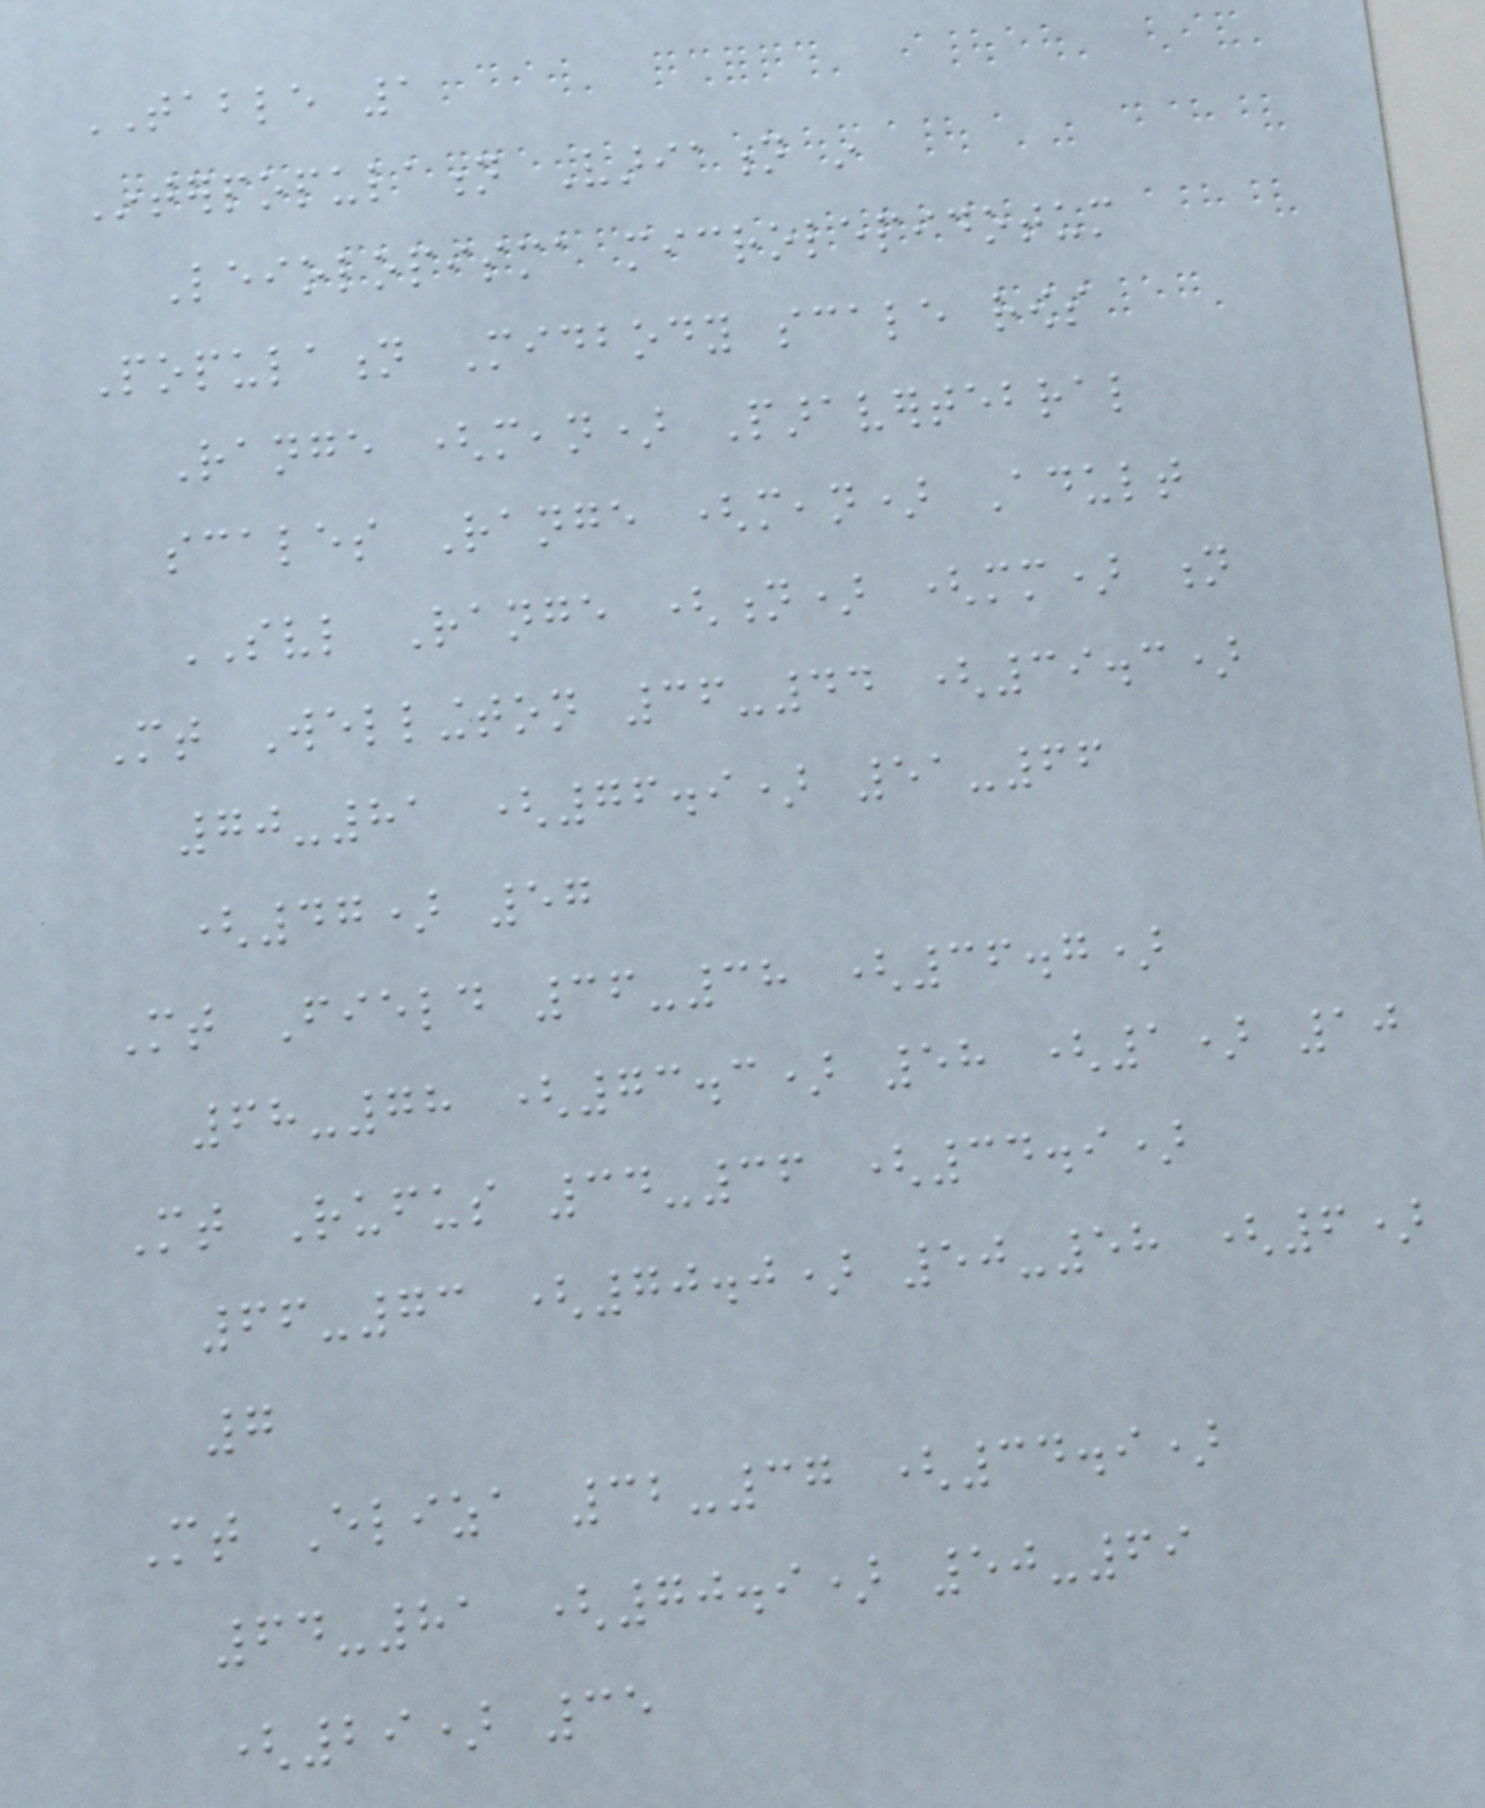TABLE 1
Interpopulation Variation in
Leiolopisma microlepidotum
Population Midbody scale rows
Range (mean) Paravertebral
scales Range (mean) Adult
SVL Range (n) (mm) n
Mt Wellington 36-44 (39.3)
70-81 (76.9) 51-66
(47) 57
Mt Field 36-38 (36.7)
68-78 (73.3) 58 (1) 10
Mt Rufus 34-36 (34.9)
66-73 (70.0) 50-58 (6)
7
Mt Eliza 32-37 (34.9)
64-81 (70.9) 50-69
(29) 35
